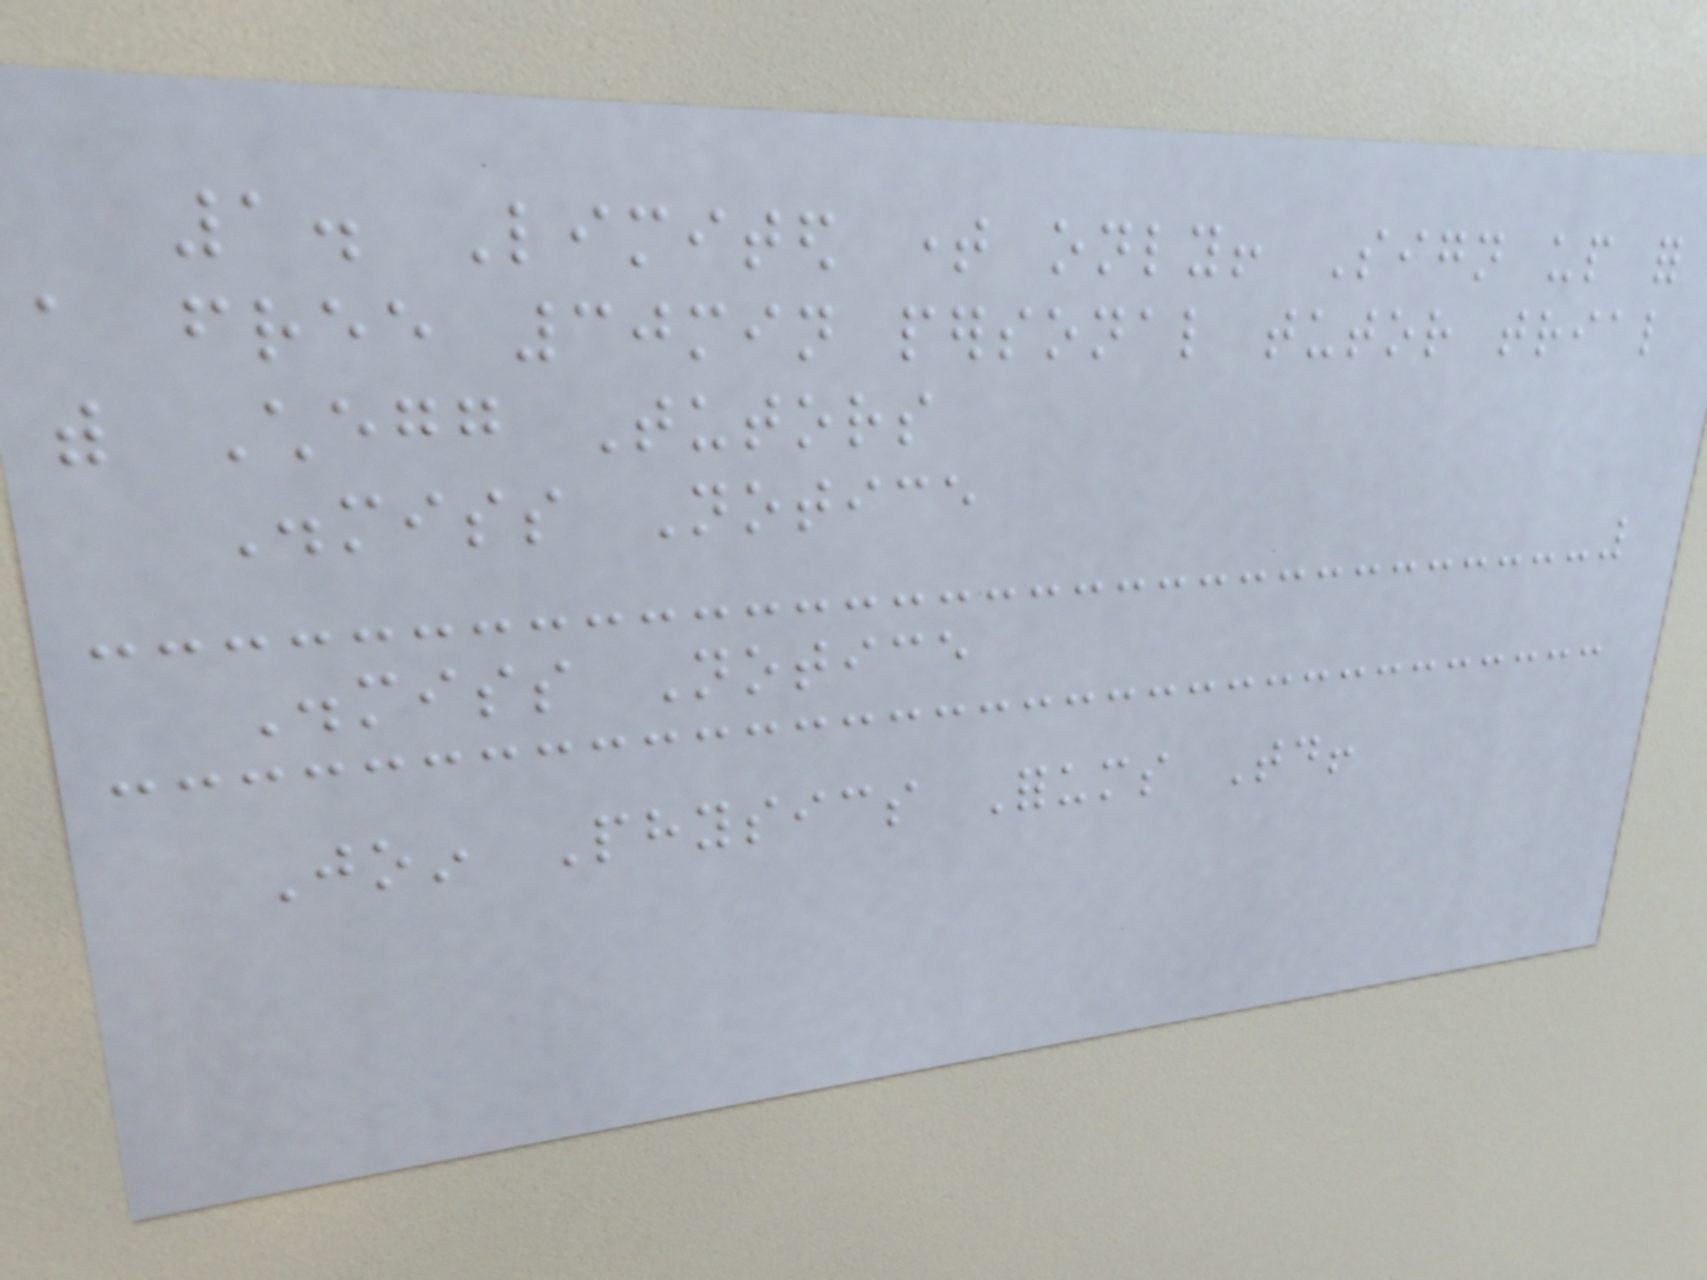1. Limited time only! Sign up for
a free 30min personal tutor trial
with Chegg Tutors
Dismiss Notice
Dismiss Notice
Join Physics Forums Today!
